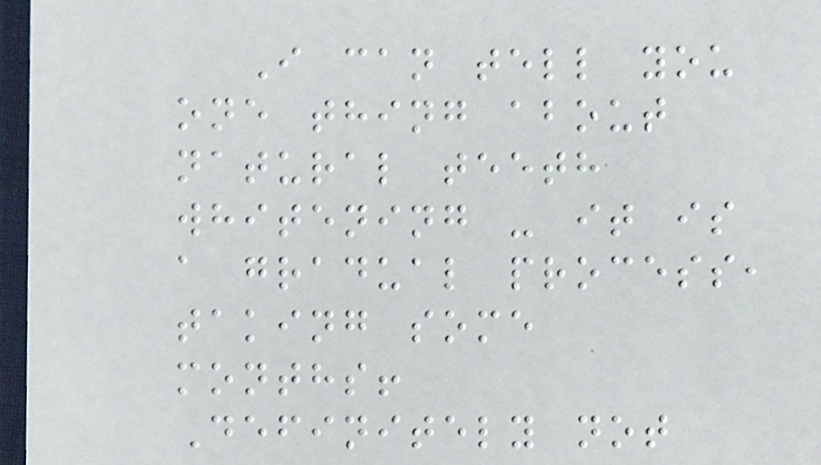I can tell you
one thing about
natural teeth
whitening - it is
a gradual process,
taking some
months!
Definitely not
